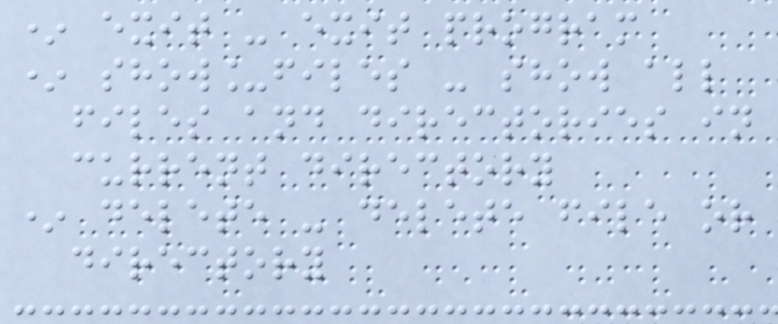* exit - exit program
* show_files - show all
files and directories in
current directory
* delete - delete file or
directory
